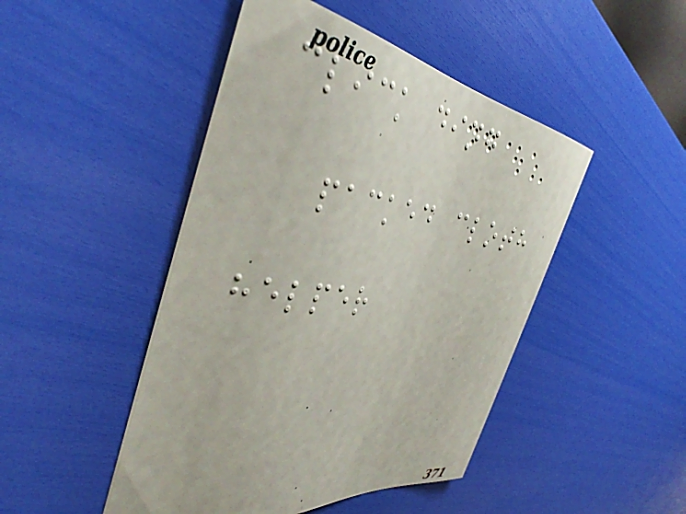click ding
packed cloth
helper
